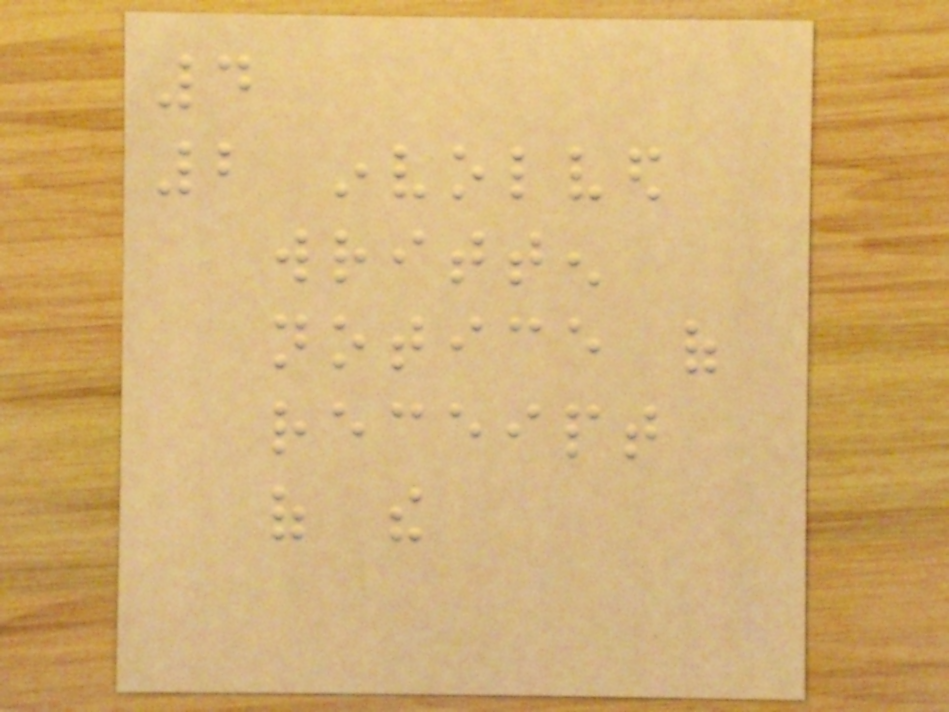4
2 involved
written
notice of
receipt
of the
